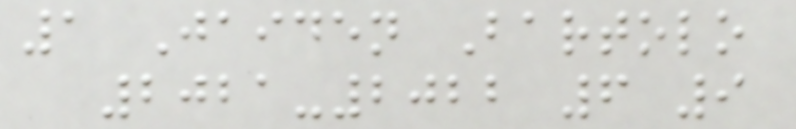1 Jaiden Bartolo
2021-2022 6 9
